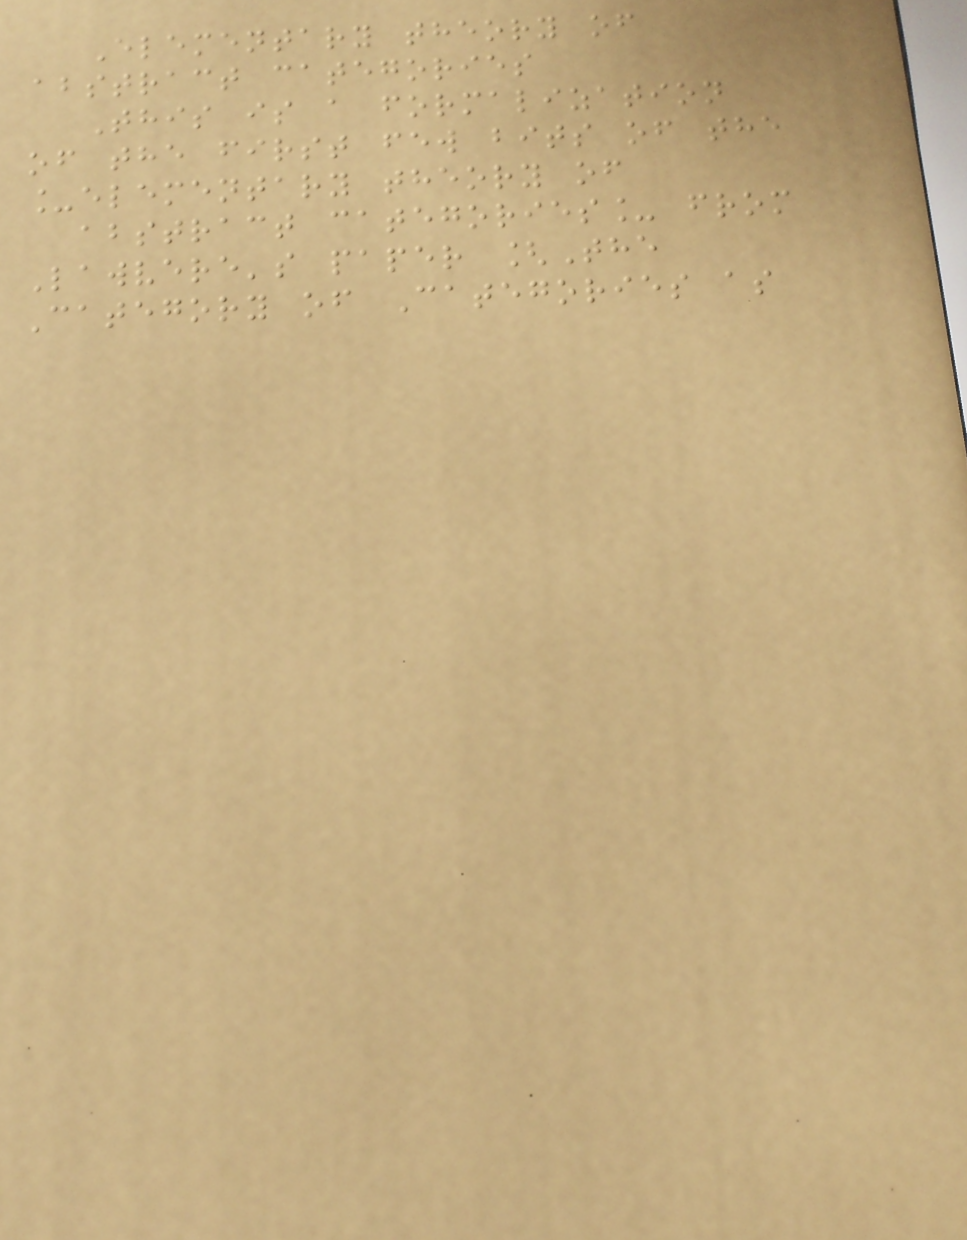Elementary theory of
abstract categories
This is a formalization
of the first few bits of the
_elementary theory of
abstract categories_ from
Lawvere's paper [The
Category of Categories as
